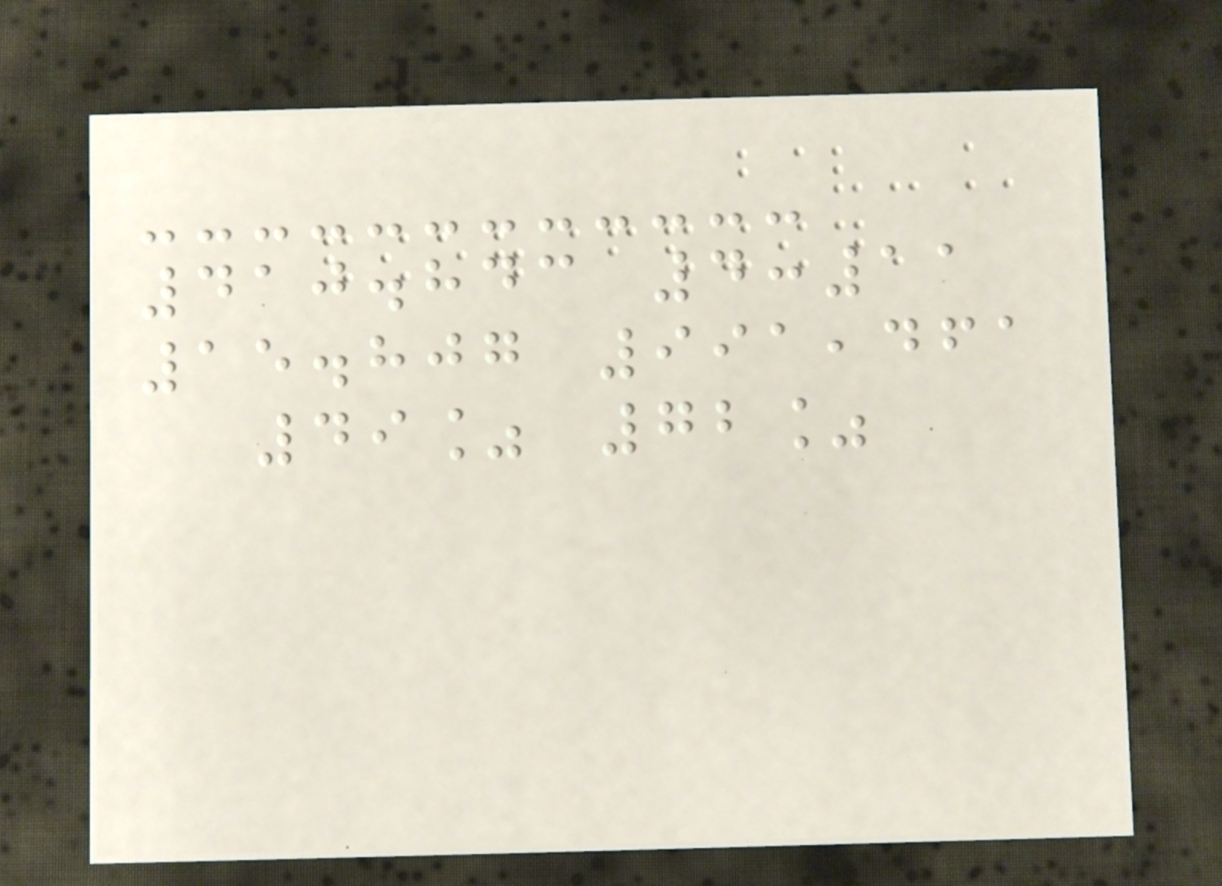410.843 4:11
15.807 991,461
49% 72%
